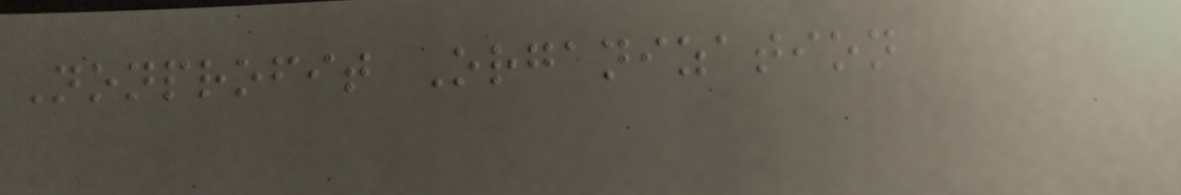Nonprofit Organization
